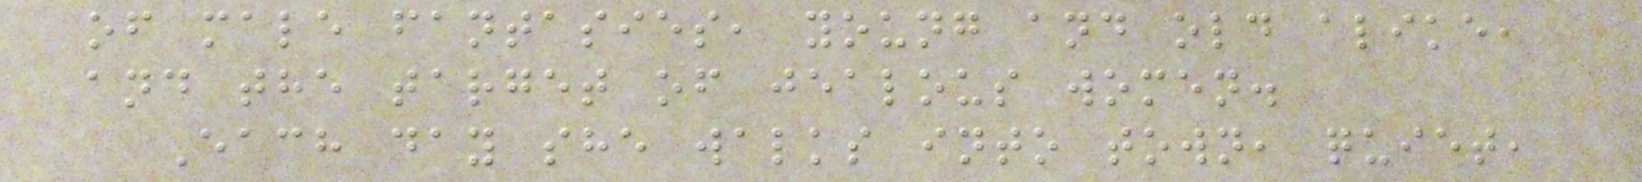of male fantasies, young and old alike,
and the target of jealous women.
Each day she walks into town, quiet,
